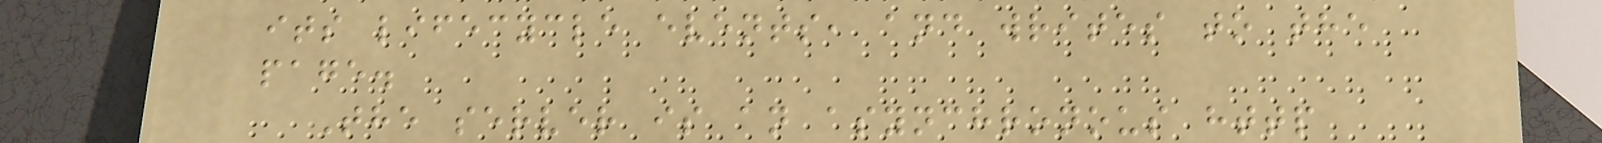its lifecycle events, and writes to the
page.
The server is an asynchronous http
